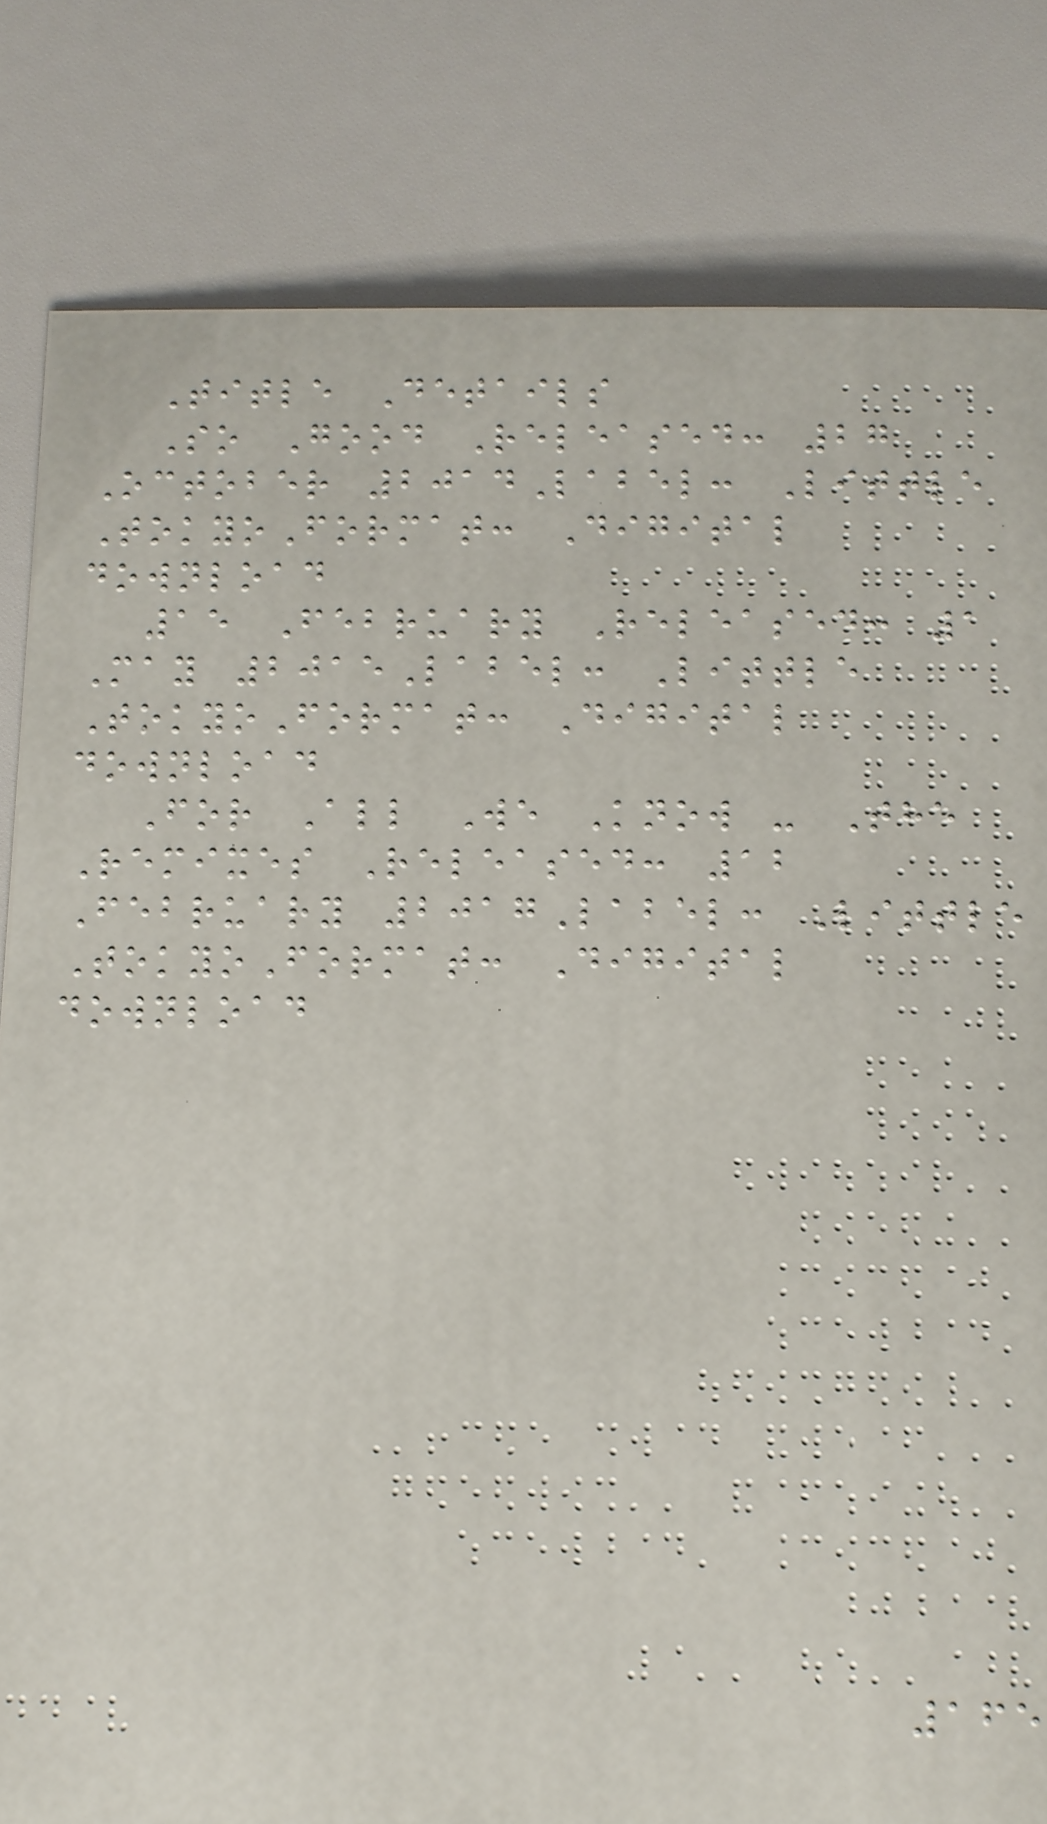Title Details
So Good Released: 27
October 2014Label: Little
TokyoFormat: Digital
download
15 February Released: 1
May 2015Label: Little
TokyoFormat: Digital
download
For All We Know - The
Remixes Released: 12
February 2017Label: Little
TokyoFormat: Digital
download
165
